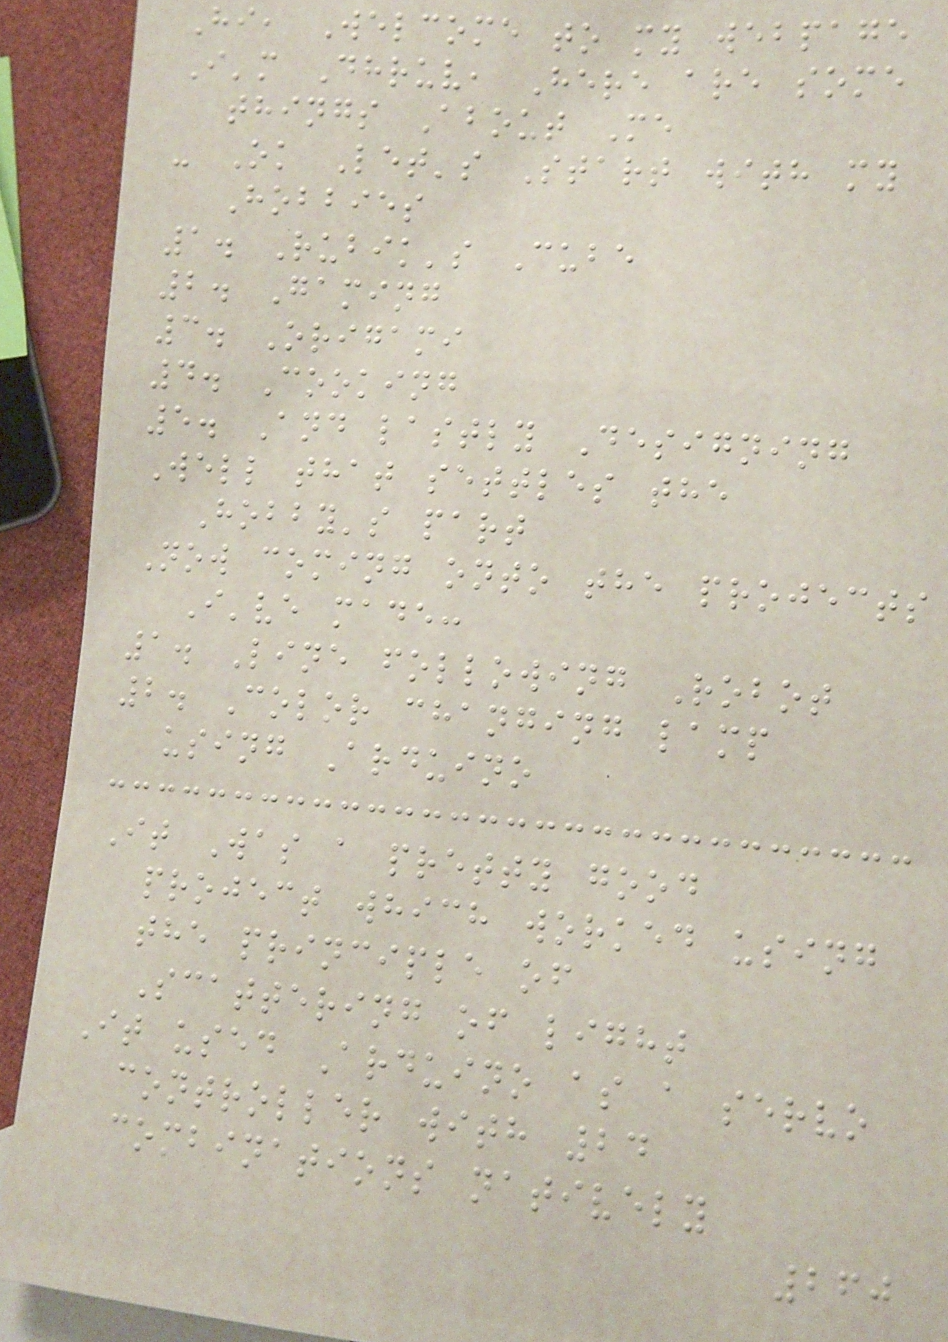Hi, Welcome to my webpage
I'm Dhruv, Here are some
things About Me
- Ok Let's Start with my
Hobbies
1. Rubik's Cube
2. Gaming
3. Origami
4. Cooking
5. And lastly Designing
Well that settles the
Hobby's part
Now coming onto the projects
I've made:
1. Line following Robot
2. Color changing lamp
using Arduino
It Was a pretty good
project which worked using
the principle of
Scattering of light
It used Arduino as a servo
controller with 24
combinations natively
260
